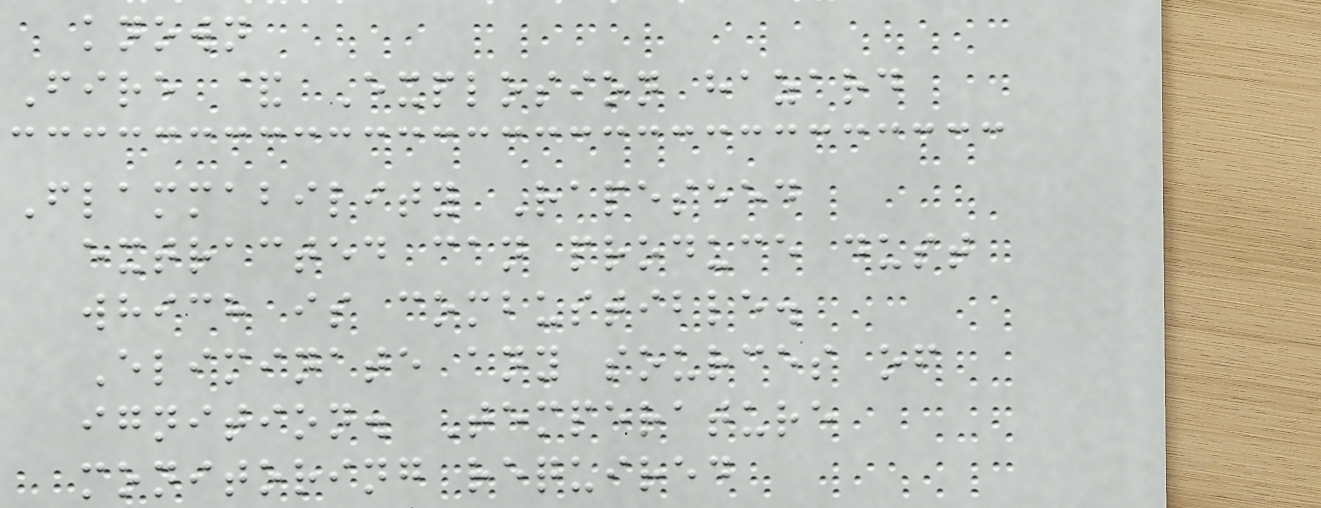known
Fire & Explosion hazard
Flammability Rapeseed
extracted can produce dust
which is combustible.
Eliminate any sources of
ignition. Temperature
monitoring required
